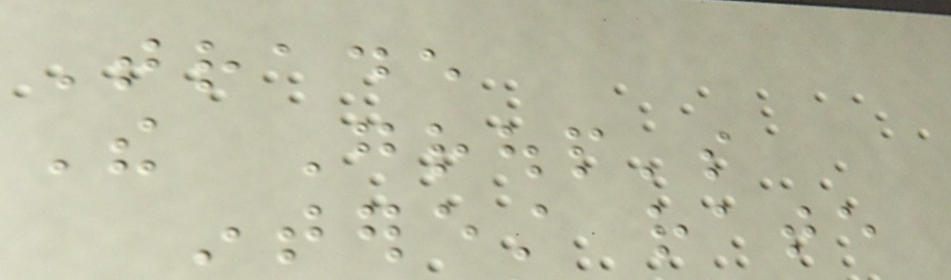Trade
The Group's
interest rate
